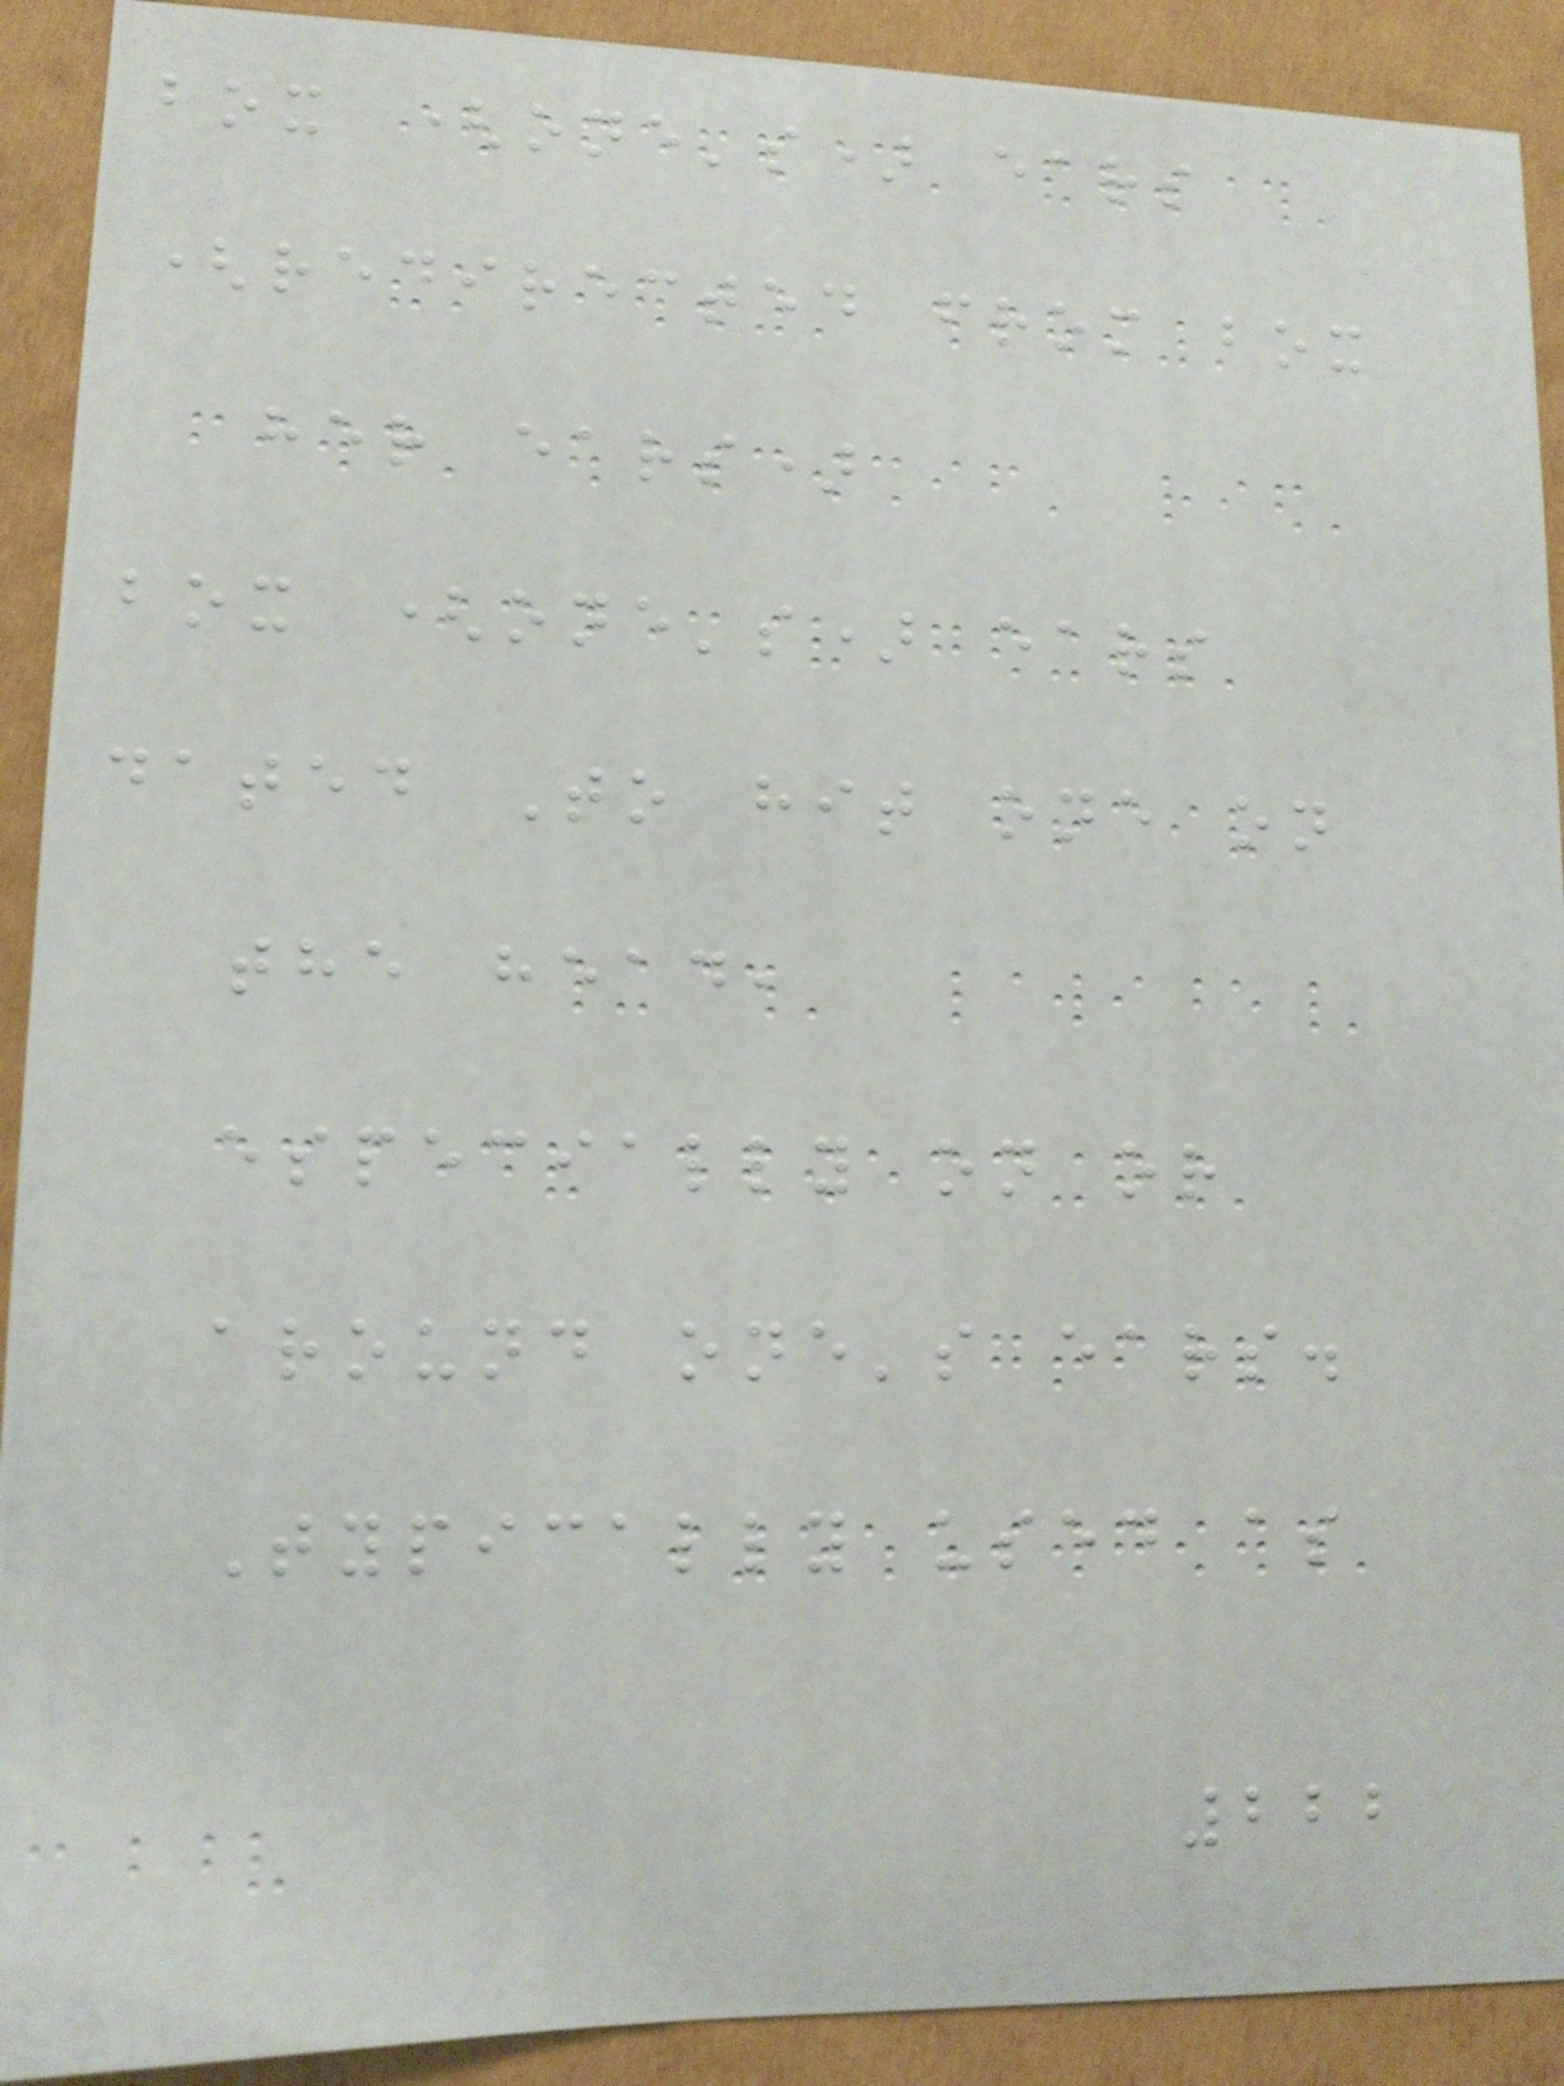box (one's) ears
(redirected from box
her ears)
box (one's) ears
dated To hit one on
the head,
especially on or
around one's ears.
Typically used as
222
